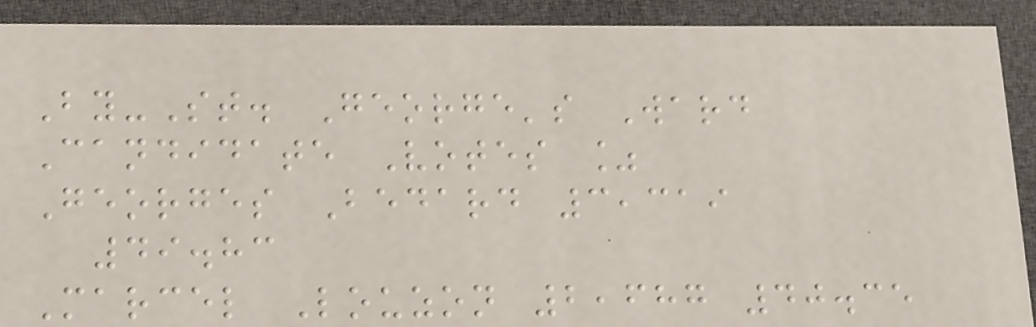By-St. George's Ward
Candidate Votes %
Georges Bedard 3,319
49.83
Marcel Louzon 2,687 40.35
